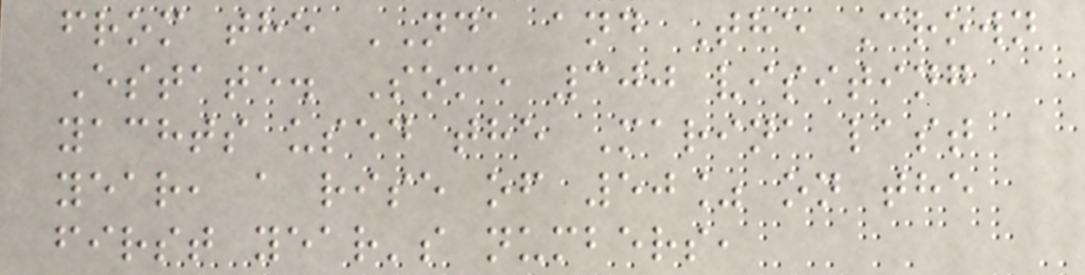from the NDA and The Crown
Estate. Some 300 visiting
yachts used the Marina last
year, a rise of 50% on the
first year's numbers,
